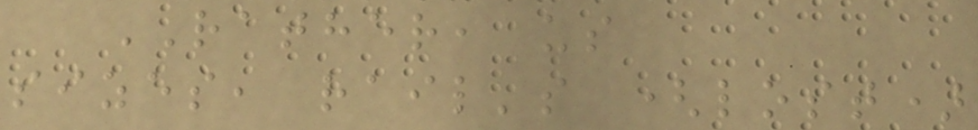RATHER, us
sizes, rail's (lost)
